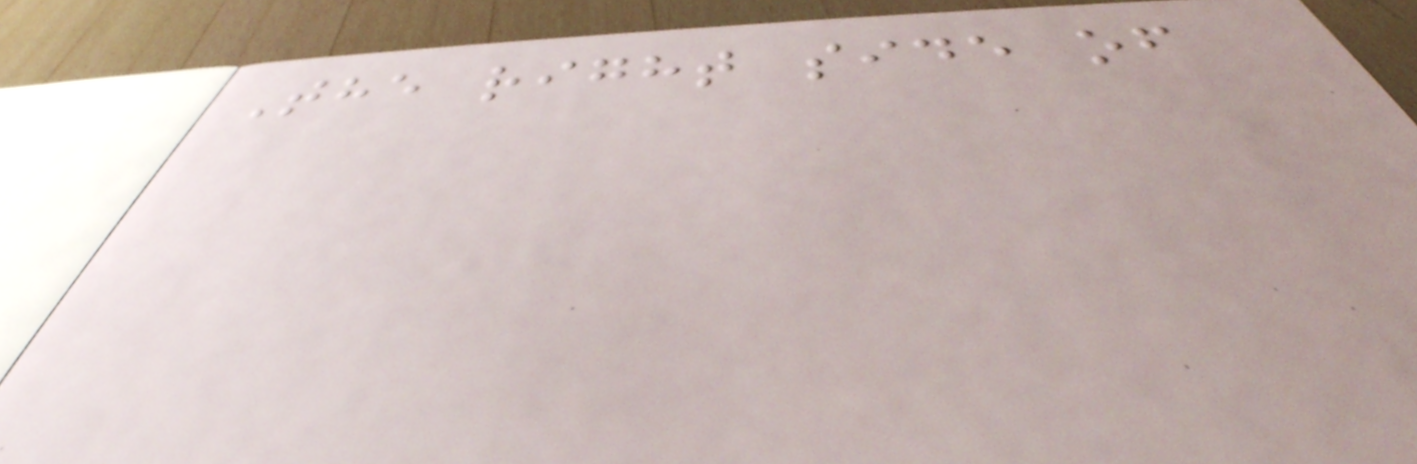The right side of
